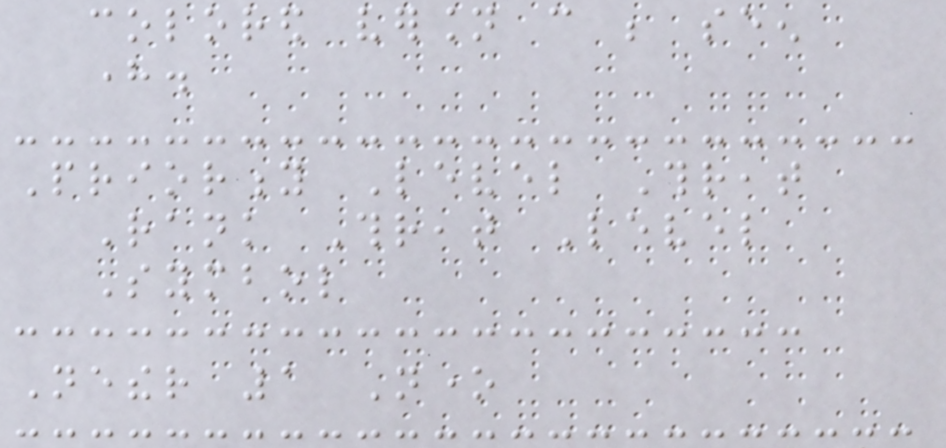colored version can be seen
here.
Priority Level Threat
Rank Threat Level
Symbol
Nether 1 None
